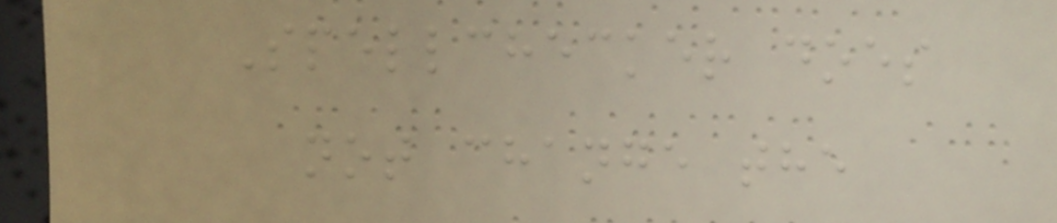Spellchecker does
not change the
